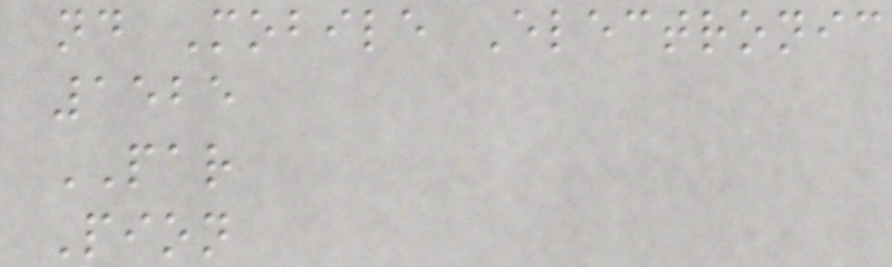nd Mobile Electronic
1525
PAR
Pion
